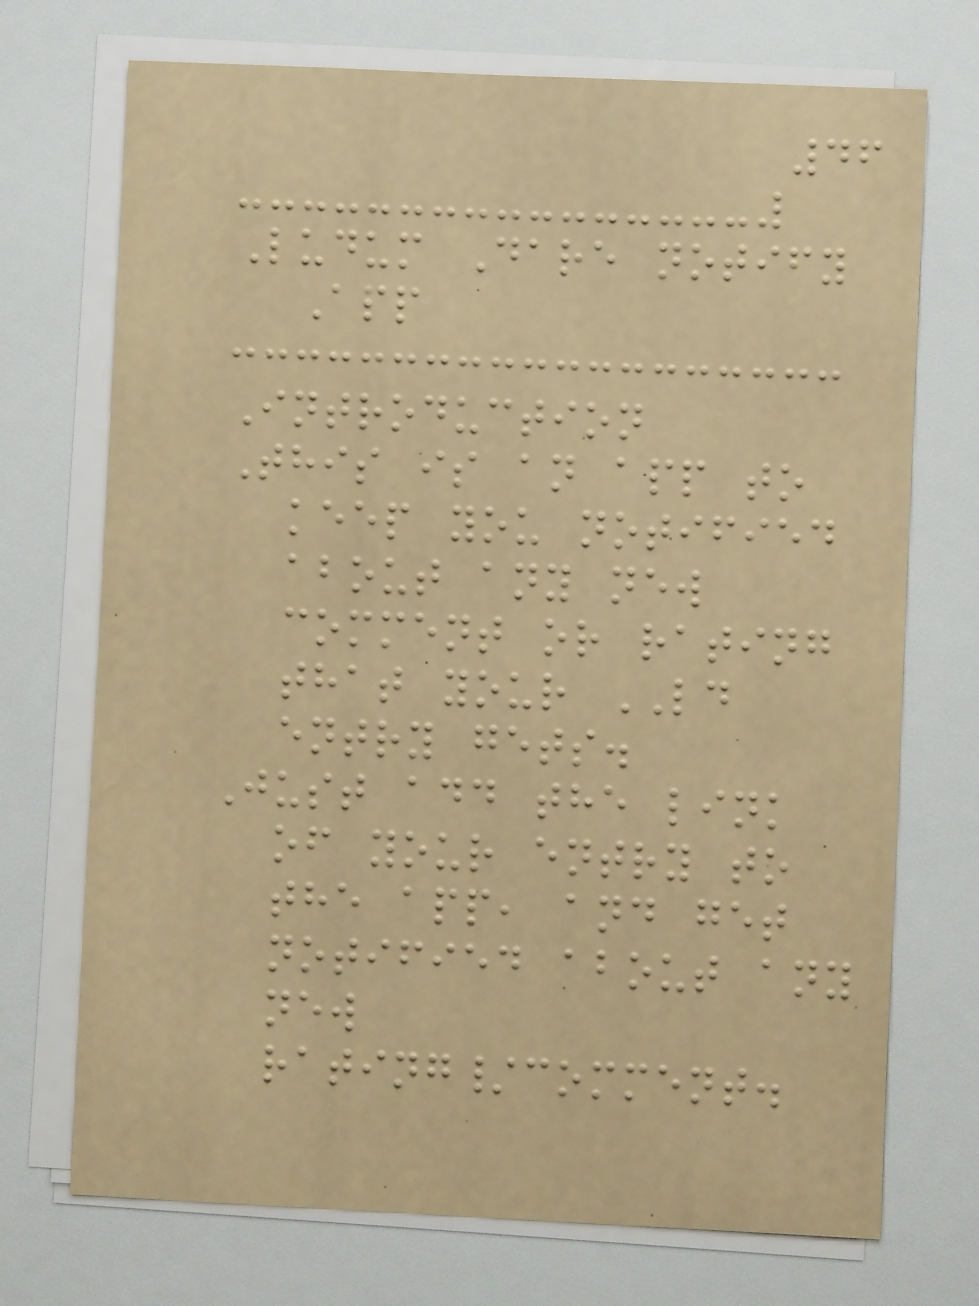46
Ludum Dare notify
App
Introduction
This is an app to
keep you notified
about any new
comment or rating
that your LD
entry gets.
Just add the link
of your entry to
the app, and get
notified about any
new
rating/comment.
